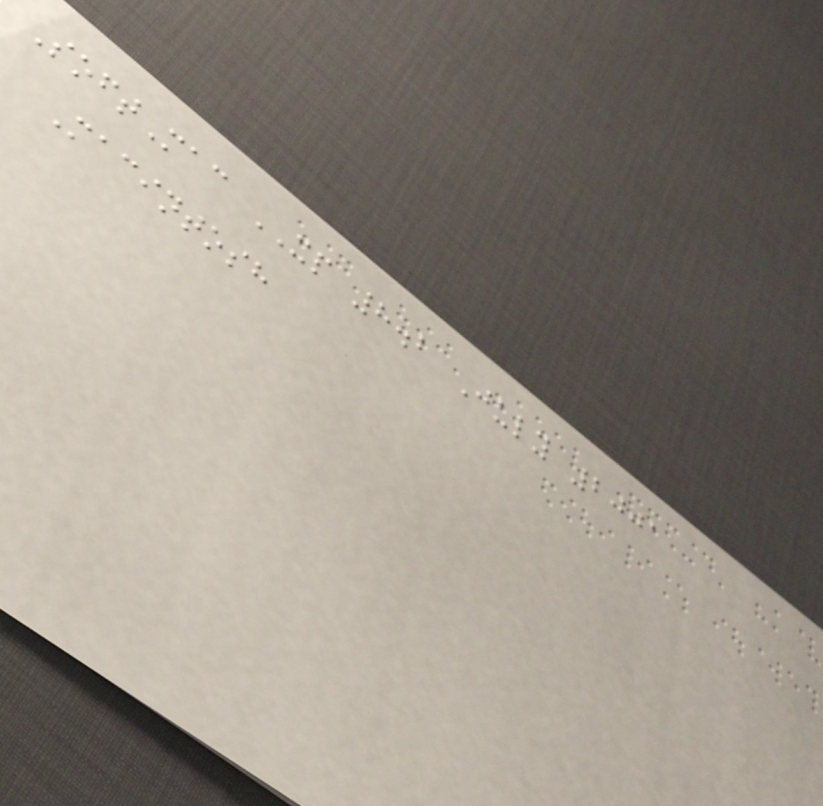SoftMac XP 8.2 July 2001
Macintosh
